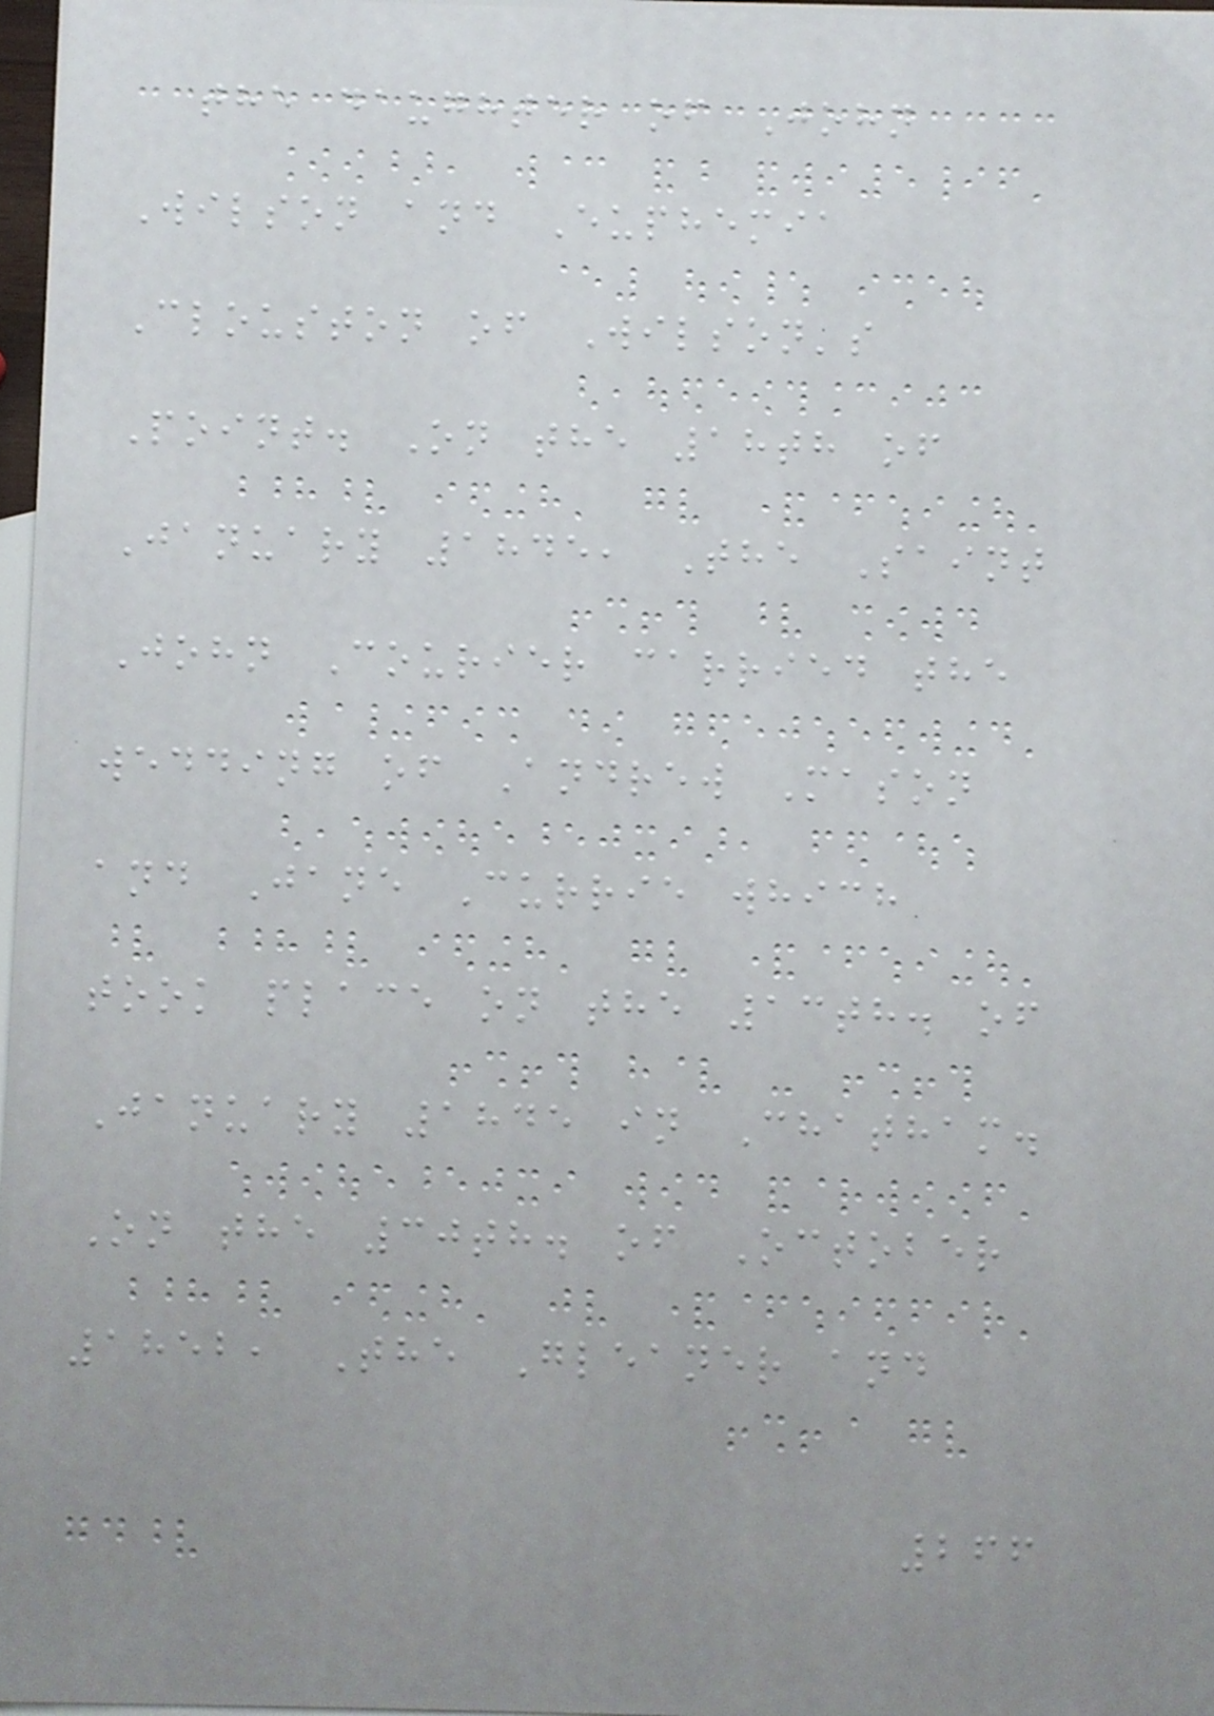the daughter of John
Wilson and Euphemia
Clouston of Wilson's
Point. On the 18th of
January 1845, The Saint
John Courier carried the
wedding of Andrew Mason
and Jane Currie which
took place on the 13th. of
January 1845 in Chatham.
On the 30th. of October
1852, The Gleaner and
266
